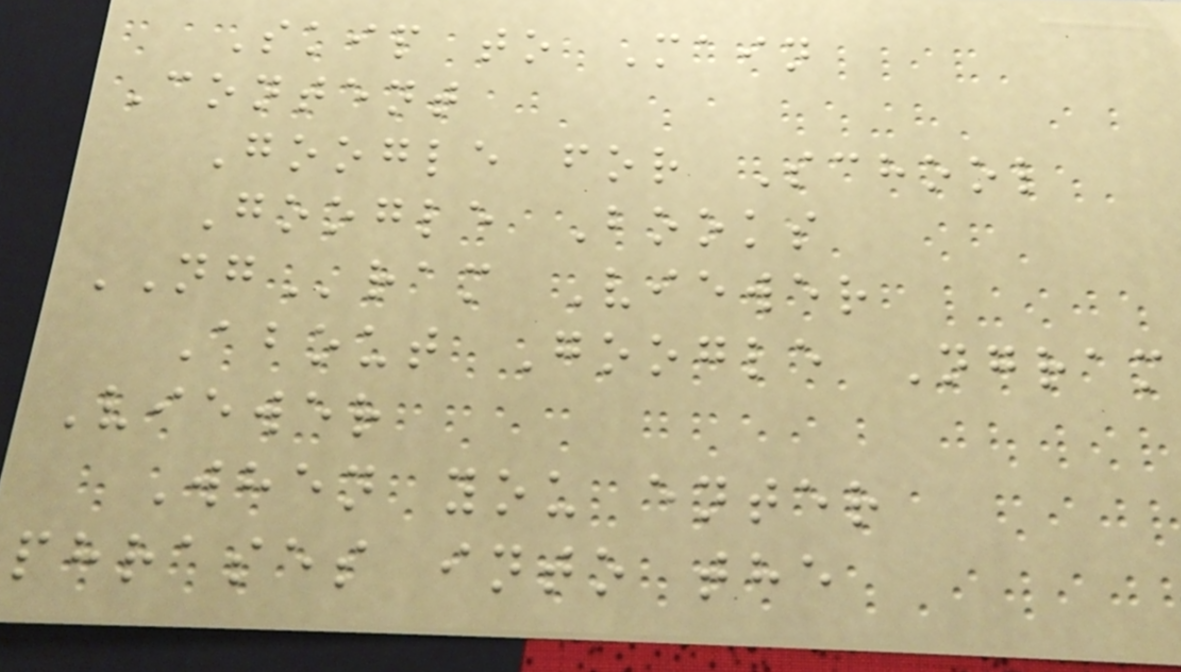Skip to Main
Content
Google for School
Google Books
NGram Viewer
About Google Ngram
Viewer
When you enter
phrases into the
